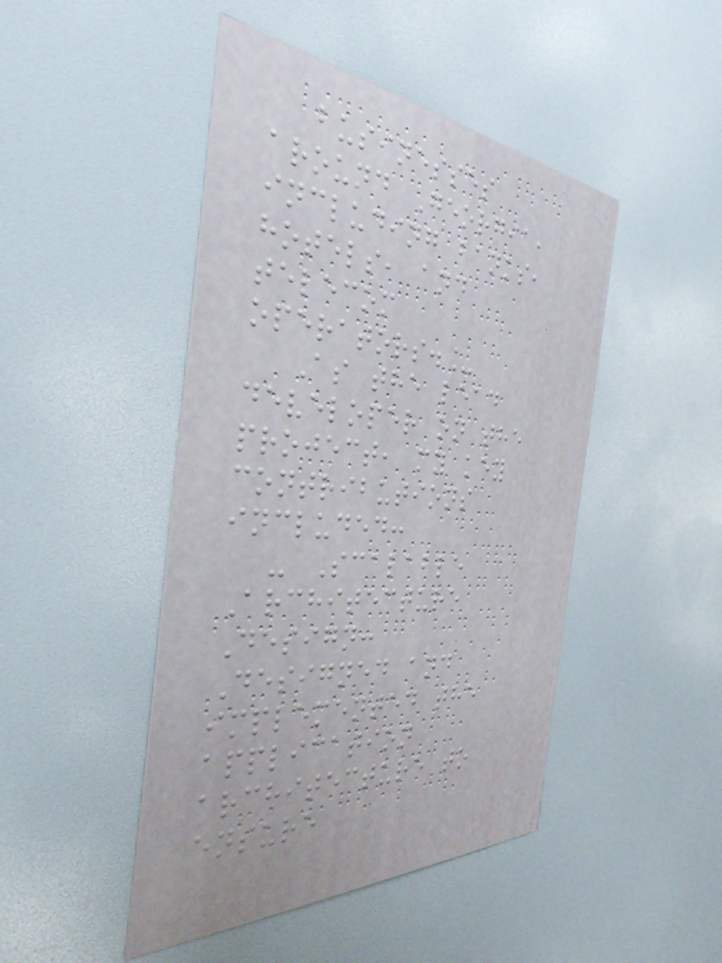businesses
around Georgia,
including banks,
hotels, and
telecom
operators._
As the lead
developer on the
project, my key
contributions
included:
- Scalable
Architecture
Design:
Designed and
implemented the
application
architecture to
ensure
